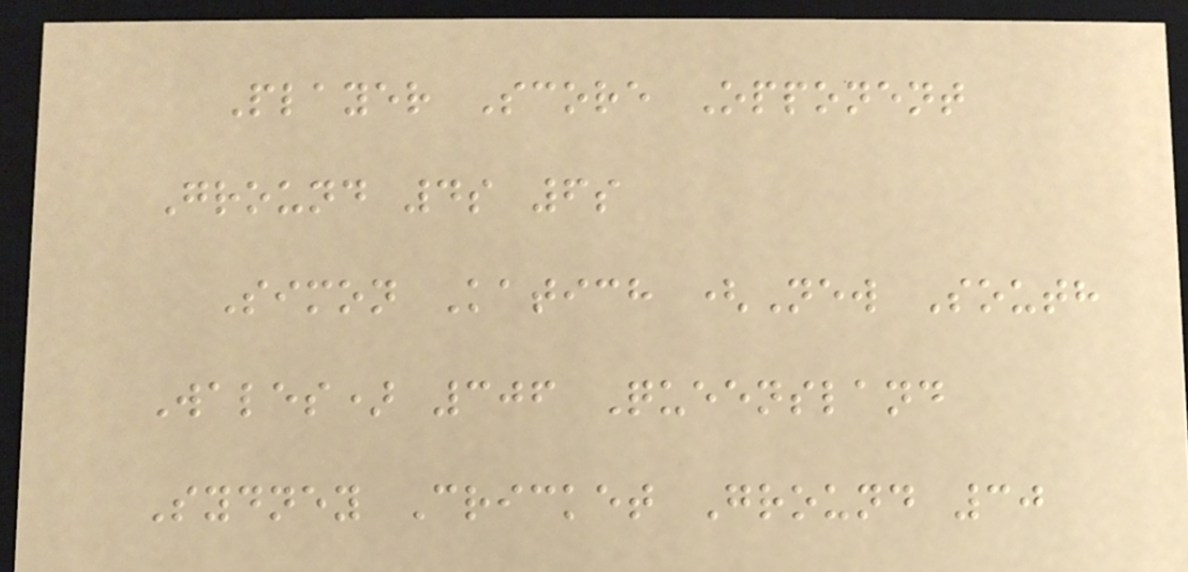Player Score Opponent
Ground 4s 6s
Simon Katich (New South
Wales) 306 Queensland
Sydney Cricket Ground 30
